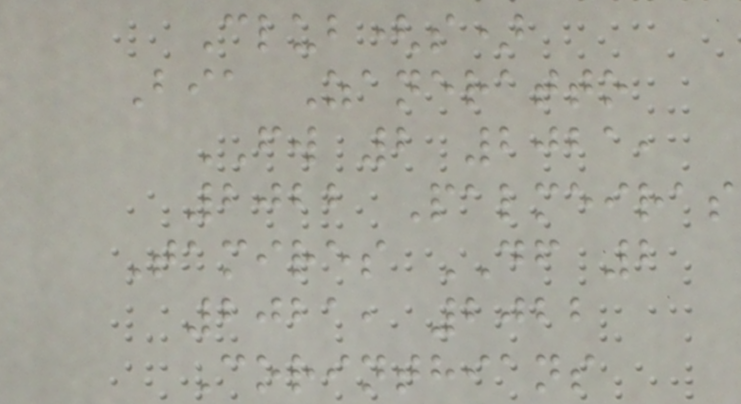Club(s)
Bia Zaneratto
FW 2 2021,
2022 Palmeiras
Tamires DF 2
2021, 2022
Corinthians
